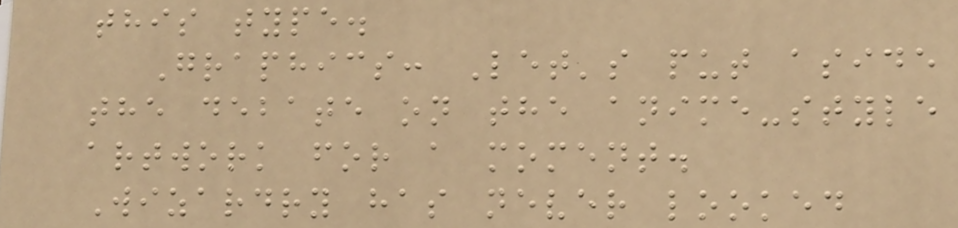this type.
Graphics: Let's put aside
the debate on the anime-style
artwork for a moment.
Wizardry has never looked
